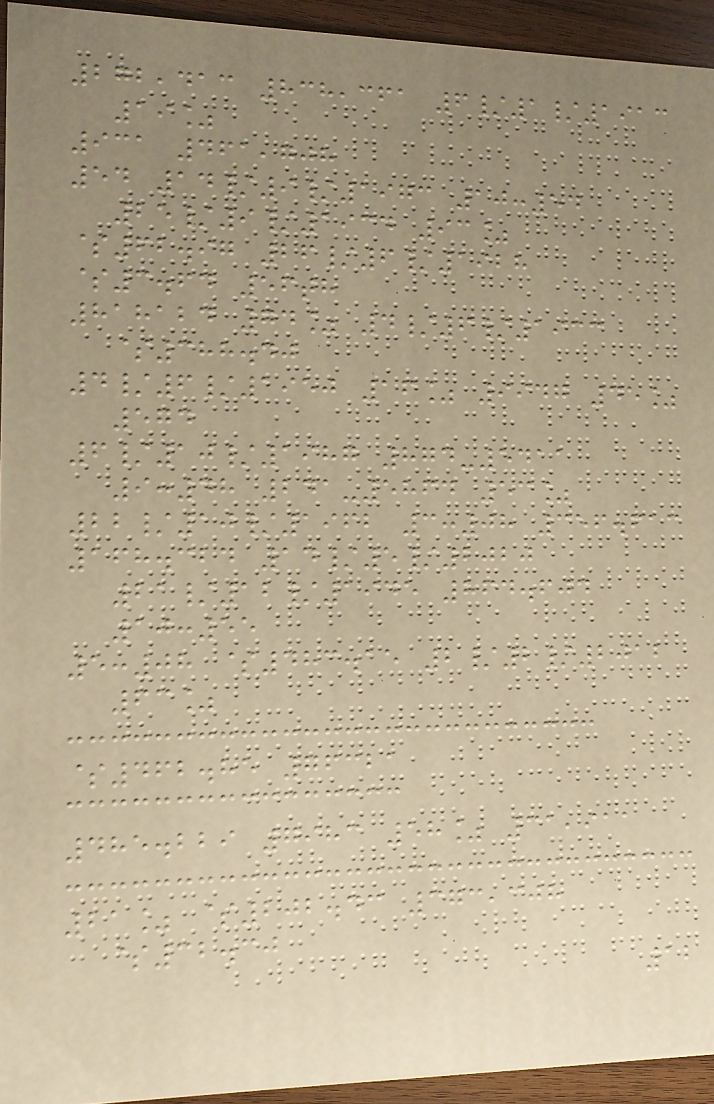272,413 838,361 6/1/1913
19%
931 461,708
54 14/9/1973 10:54
25/9/1934 93%
$62.97 26/6/1928
$3.64 56th
818124 74% 4/6/1933
$388.40
4/6/1950 16% 9947 45%
574
6/10/1987 874-5411
9:48 241-5864 53%
22/10/1962 3:08 356.613
168.324 14/5/2020
21/12/1945 864.604
10:55
5:08 $483.15 2/2/2012
63%
$462.85 76321
485.229 7983 58% 31,911
21% $202.43 373,308
$32.30
12
